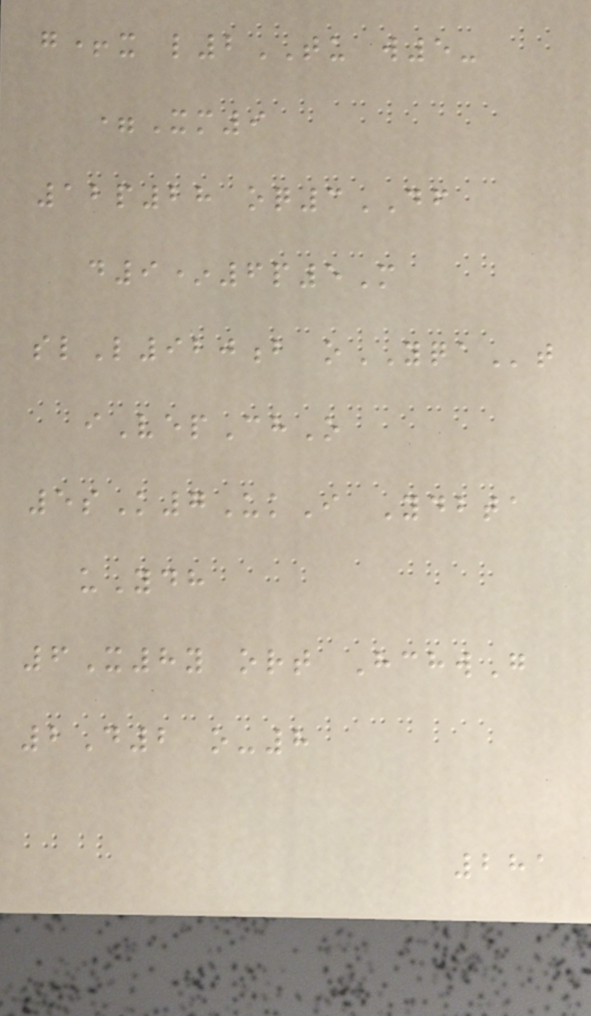g+x l2TU w5-
=Xm9
12p28 oq3DF
d9*6p5M
slL920b oYQAt
iVepChO
5sK7UkI Ydbta
uYdh
6X8y ort HchwG
2D2 o-8
281
